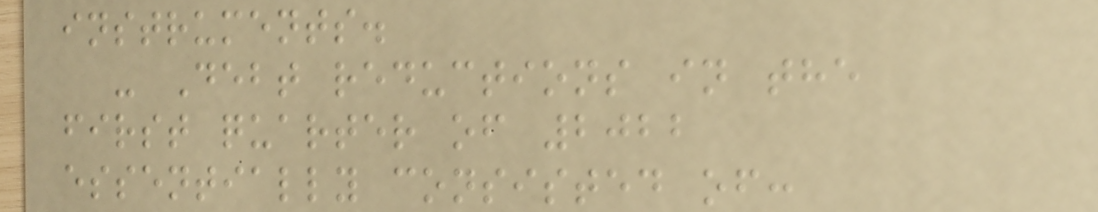instruments.
- Debt reductions in the
first quarter of 2022
essentially consisted of:
